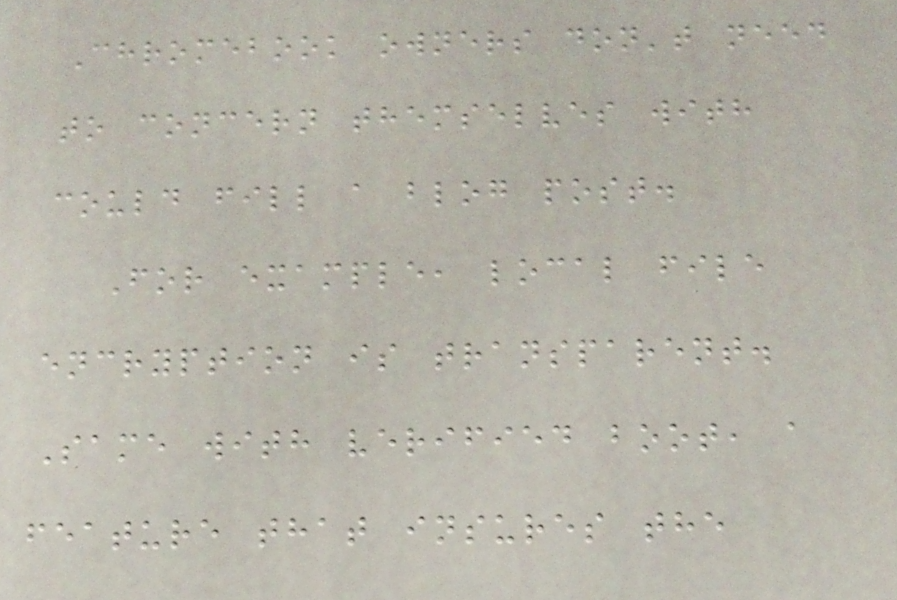Chromebook owners don't need
to concern themselves with
could fill a blog post.
For example, local file
encryption is transparent.
Same with verified boot, a
feature that insures the
